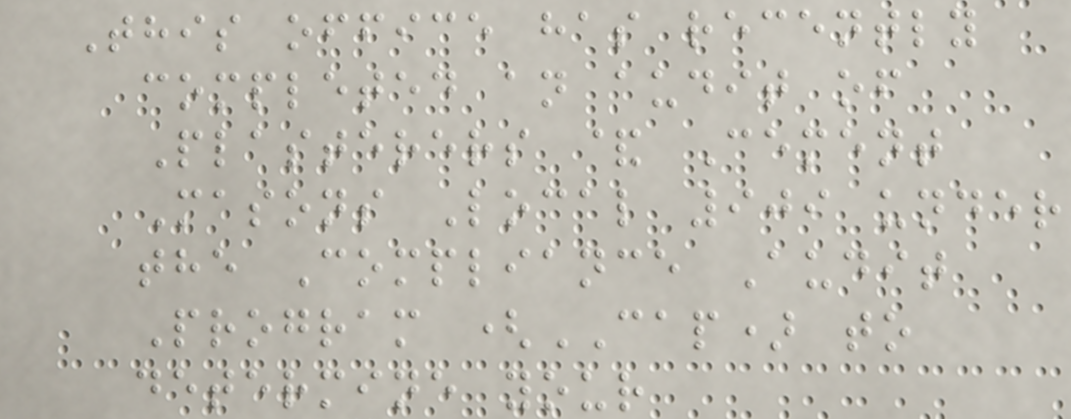This office has recently
completed an audit of
Plasterers & Cement
Masons Local 909 under
the Compliance Audit
Program (CAP) to
determine your
